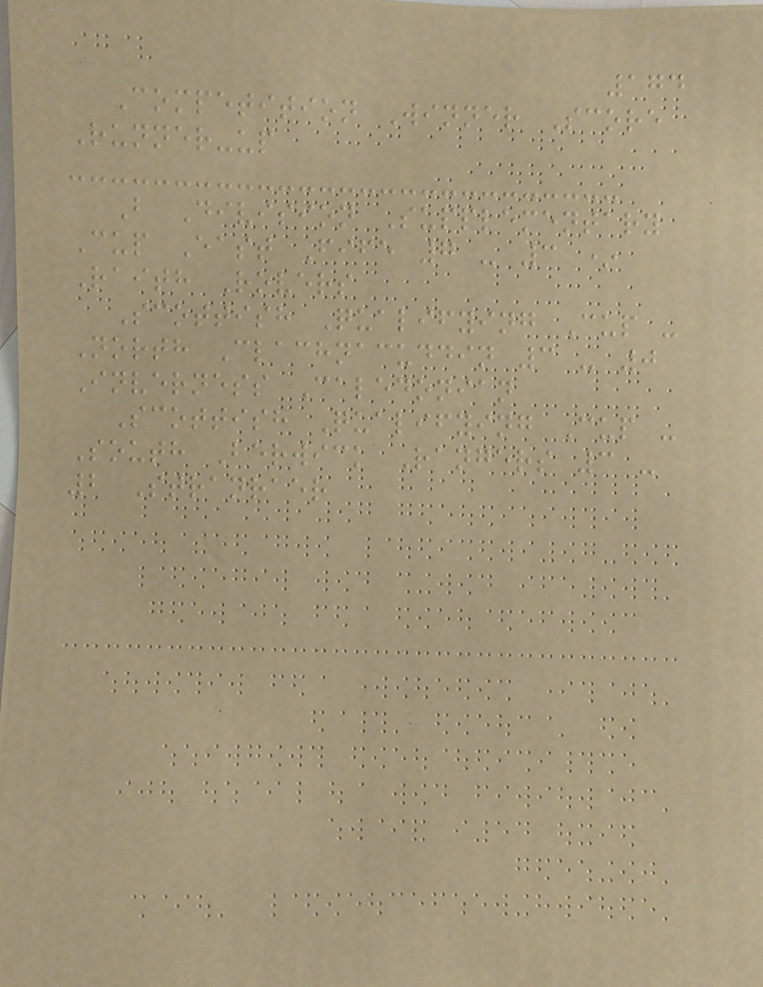174
Competition Winner Score
Runner-up
B Division Supplementary
Cup East Fife 7 - 3 *
Raith Rovers
Scottish Qualifying Cup -
North Clachnacuddin 3 - 0
Inverness Caledonian
Scottish Qualifying Cup -
South Berwick Rangers 3 -
2 Stranraer
